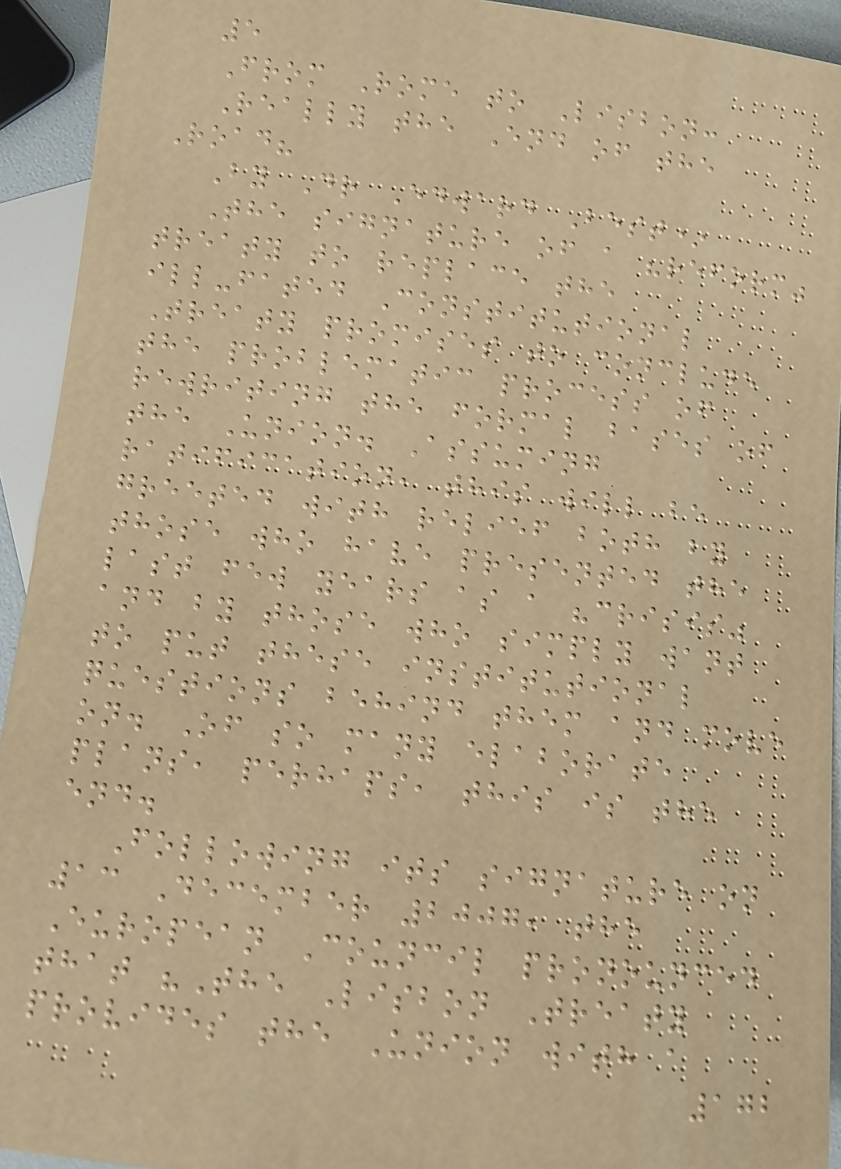5
From Rome to Lisbon:
Really the End of the
Road?
By Dr Edward Best*
The signature of a "reform"
treaty to replace the
ill-fated Constitutional
Treaty promises to conclude
the problematic process of
rewriting the formal bases of
the Union. Assuming
ratification, this will be
greeted with relief both by
those who have presented the
last few years as a "crisis"
and by those who simply want
to put these institutional
questions behind them and move
on. Of so many elaborate
plans, perhaps, this is the
end.
Following its signature on
13 December 2007, the
European Council pronounced
that "The Lisbon Treaty
provides the Union with a
172
